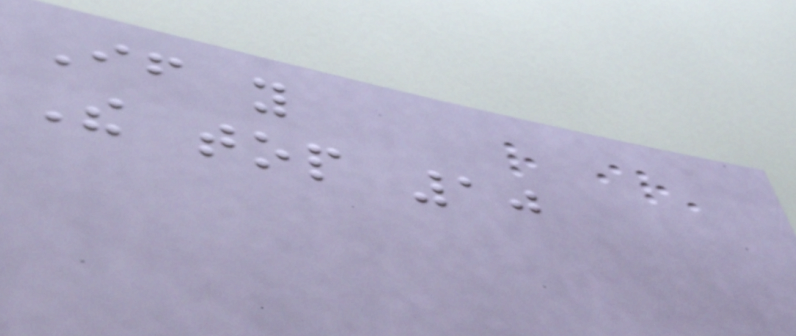If you
The top 10
